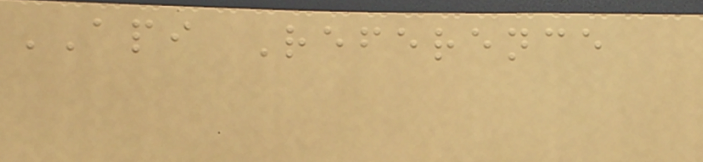API Reference
